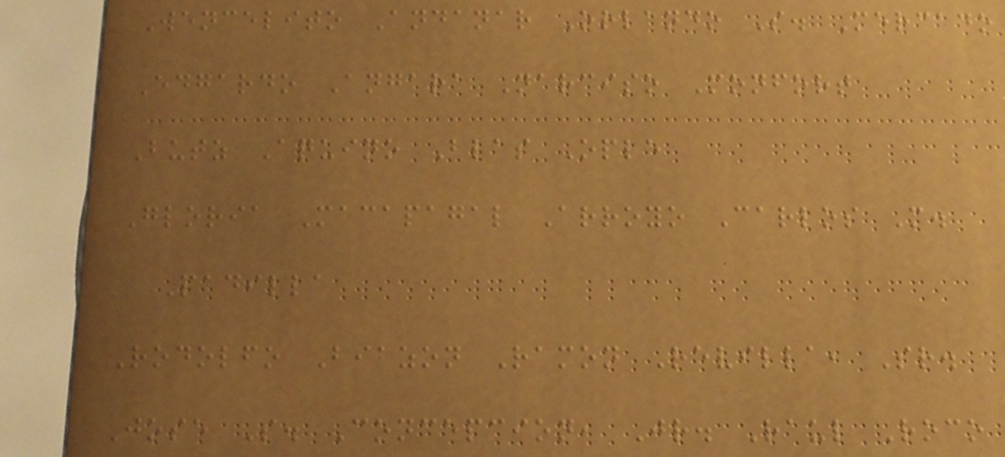Wencelito Andanar Orlando S. Mercado
Edgardo Angara Narciso Monfort
Butz Aquino Blas Ople
Gloria Macapagal Arroyo Carlos M.
Padilla
Rodolfo Biazon Ramon Revilla, Sr.
Jose S. Concepcion, Jr. Raul Roco
